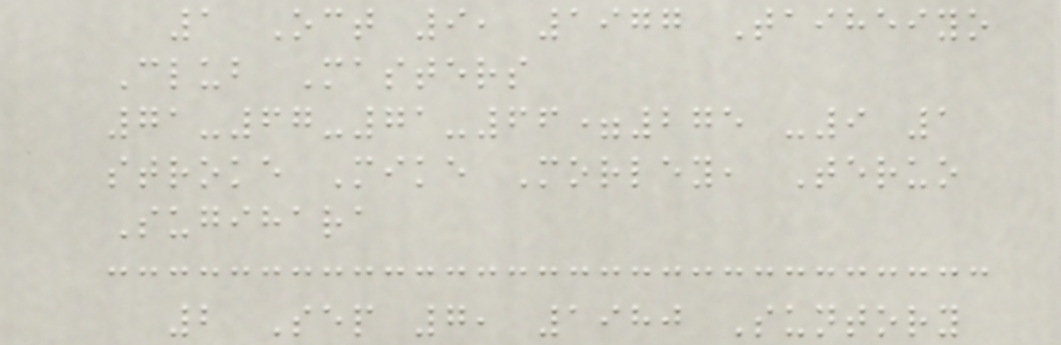1 Oct 9, 1977 Taiheiyo
Club Masters
71-67-71-66=275 -9 1
stroke Mike Morley, Teruo
Sugihara
2 Sep 7, 1980 Suntory
